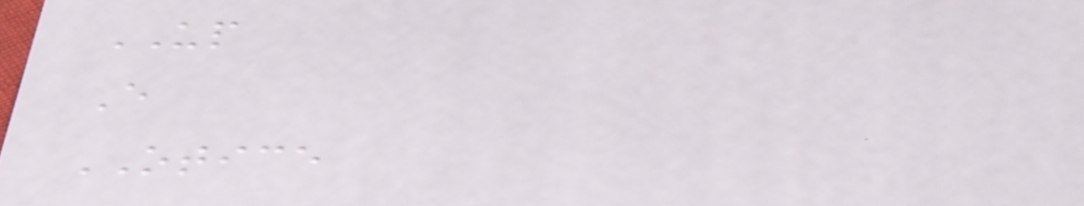UP
E
OTICE
